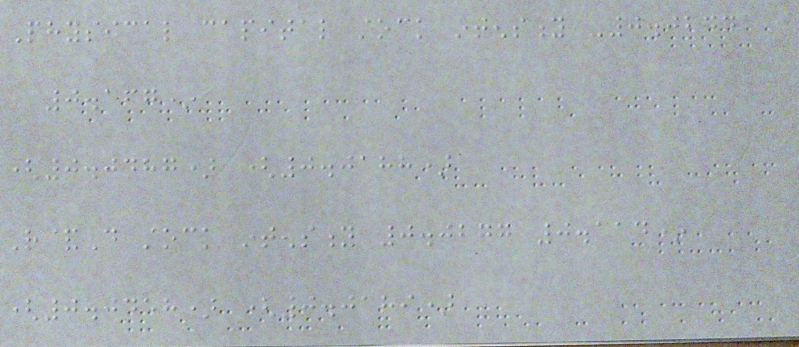Physical capital stock intensity -0.0244
0.167*
(0.0487) (0.0188)
R&D stock intensity 0.0277 0.114*
(0.0458) (0.0189)
